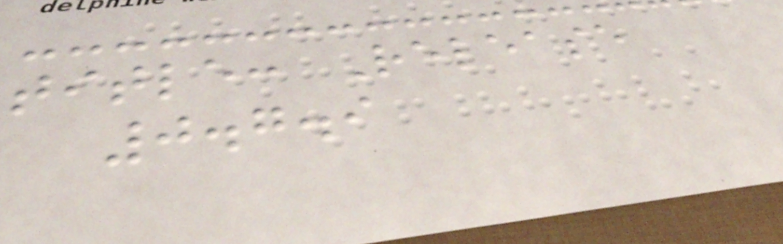title: Release
0.7.9
